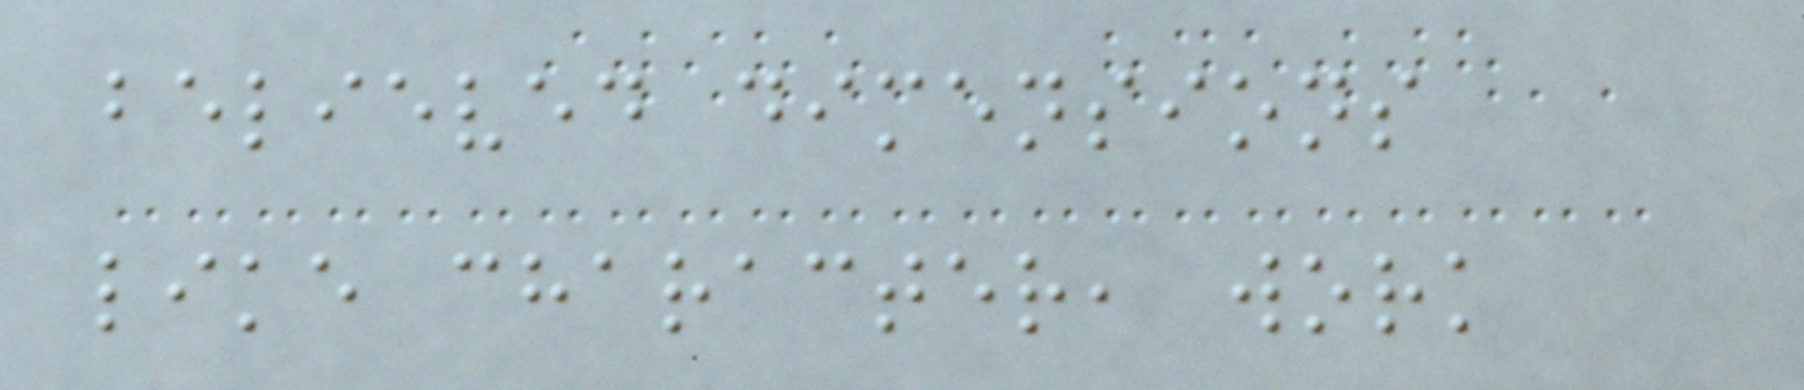believed dimensions
like character, work
